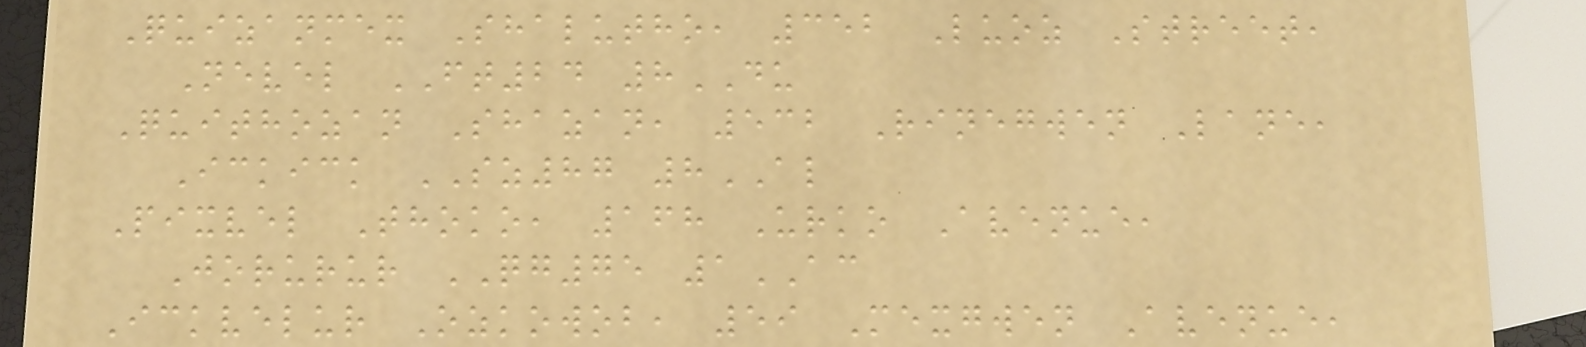Quizanmex Shalutho, 352 Luoz Street,
Nevel FT24 8DU
Quithozan Shazan, 532 Rinegwen Lane,
Ickick SZ87 8AL
Pixvel Thoko, 168 Urko Avenue,
Jorurur QG75 1AC
Ickvelur Ozkowob, 59 Mexgwen Avenue,
